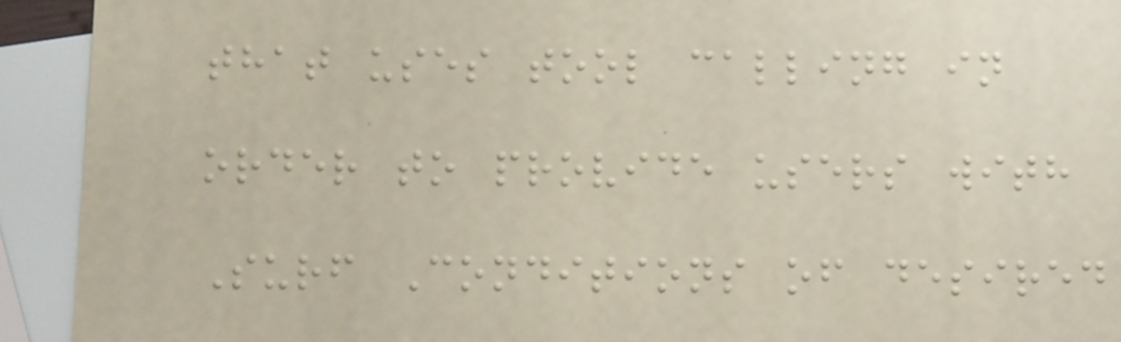that uses tool calling in
order to provide users with
Surf Conditions of desired
